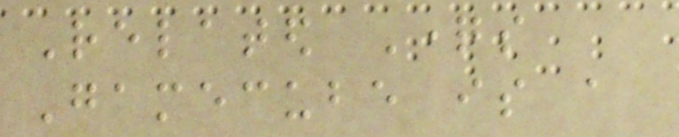Related Questions
Gamecube is a
